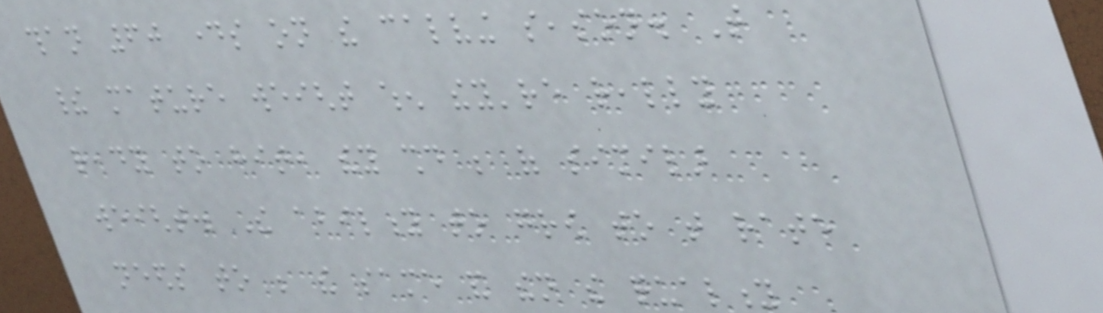than 60 days on the calving season. That
their mature weight when they're really
ready to hit, they should be of similar
weight. The ability to grow to that rate
needs to be the same and then the quality
